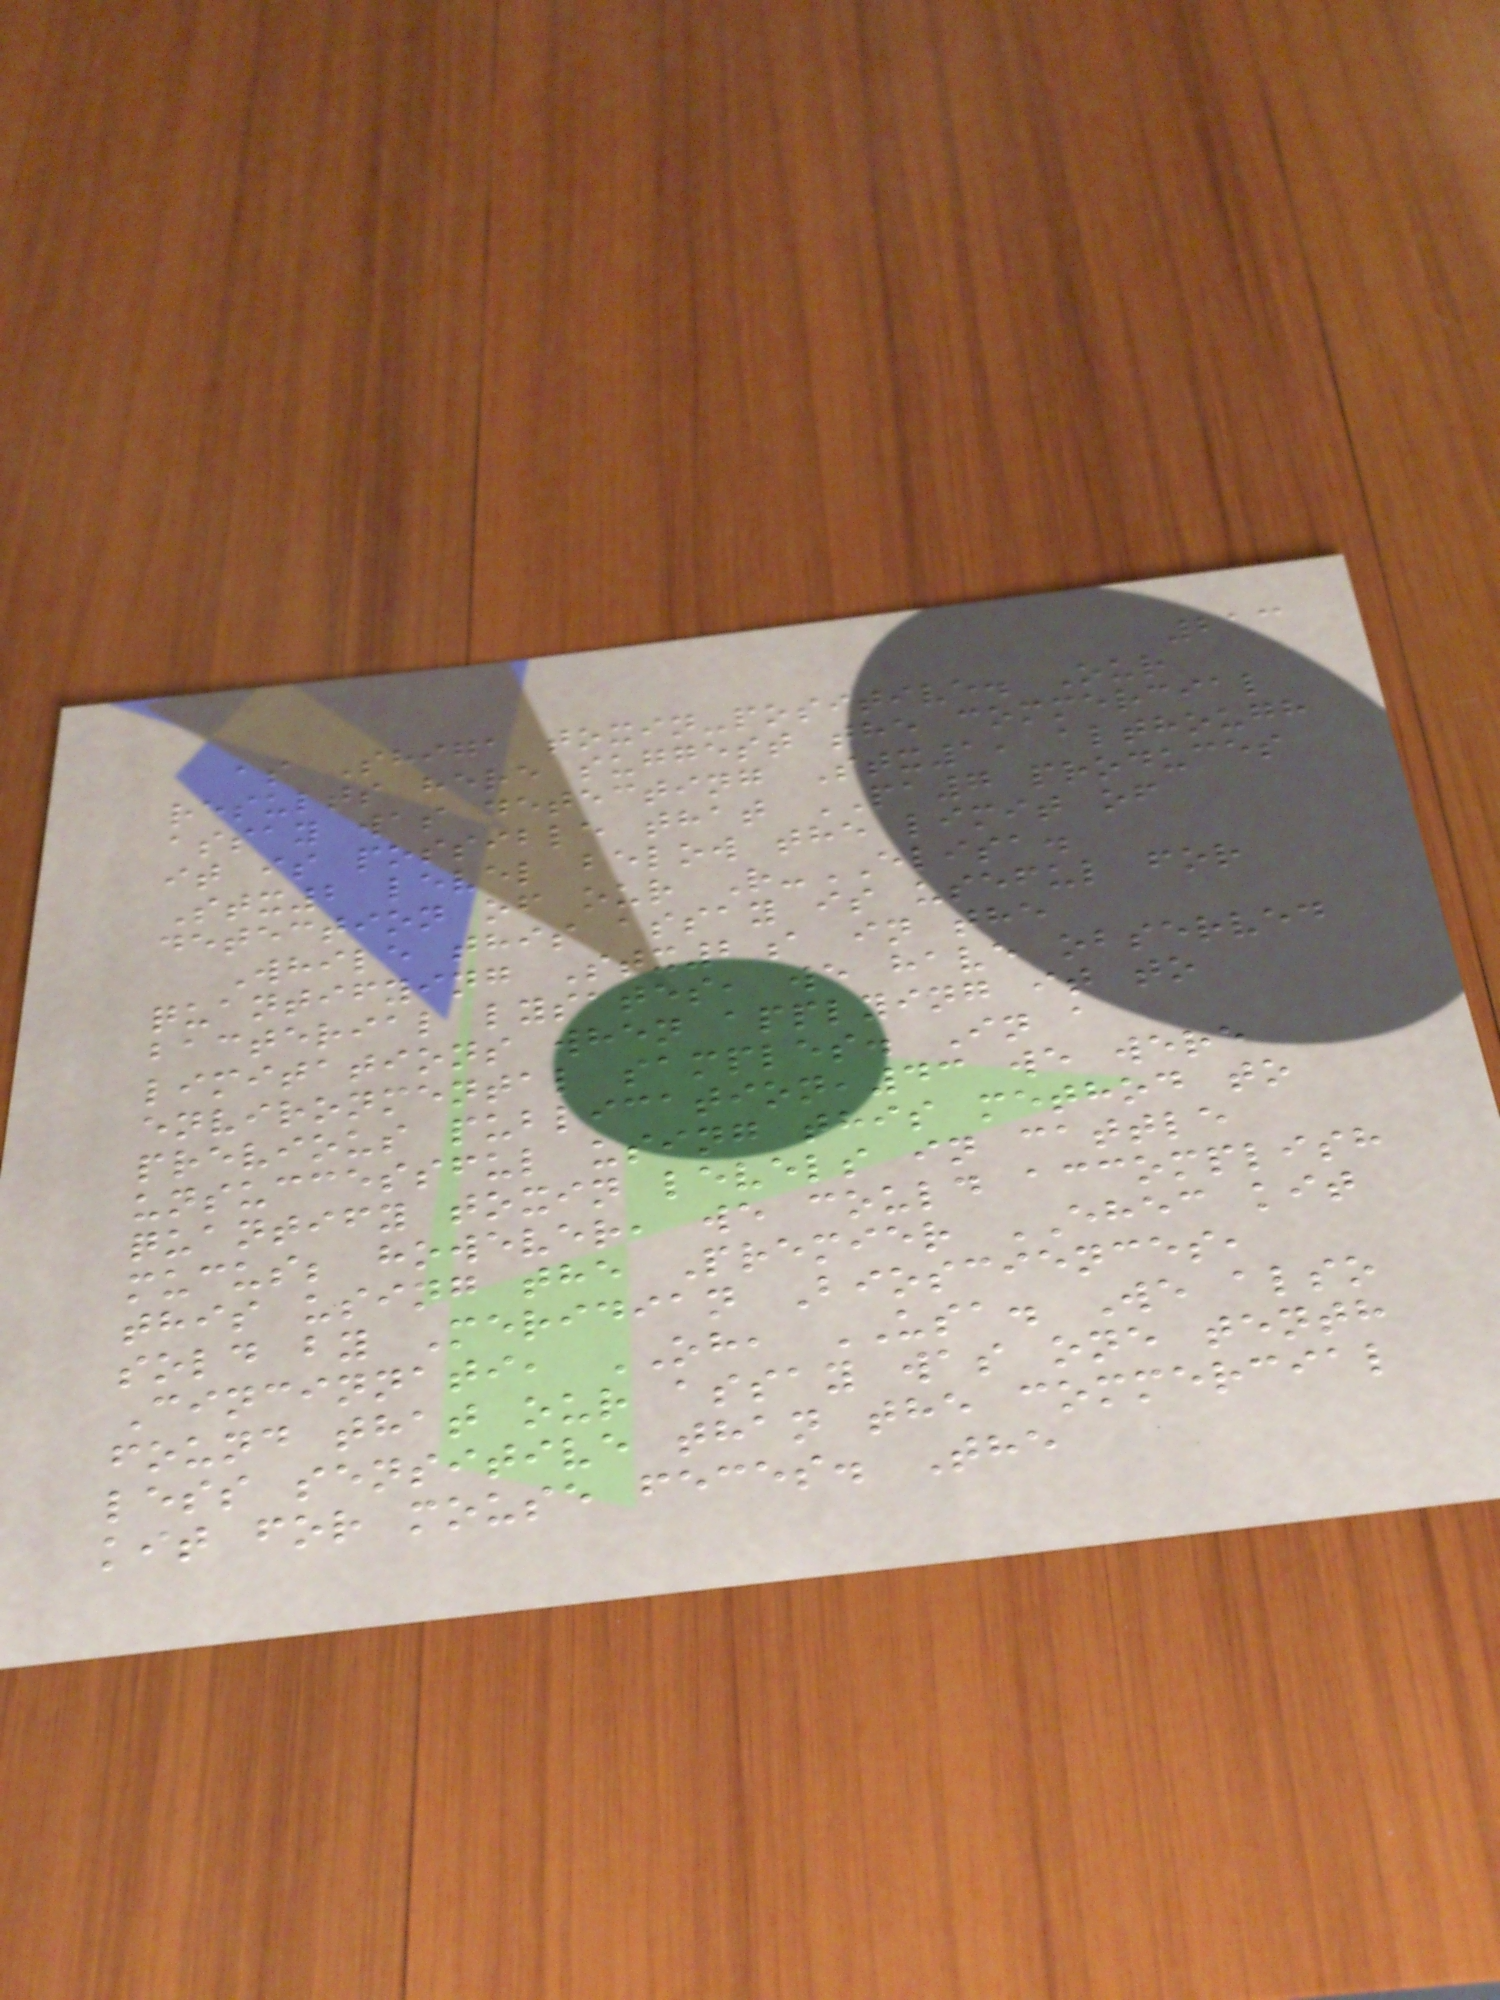213
as Shiga toxin-positive. Our
results here suggest the commercial
assay was detecting Stx1, although
it is possible that PA7 produces
Stx2 level below the limit of
detection of our R-ELISA.
While this assay is useful for
quantifying Stx2a in the
bacterial lysates, we have observed
limitations when applying it to
environmental samples. In a
previous publication,43 we were
unsuccessful using this method to
quantify toxin levels in cattle
mucus; however, we could accomplish
this using the Premier EHEC kit
sold by Meridian Biosciences,
Cincinnati, OH, USA. We also
found that our assay was one tenth
less sensitive than the commercial
kit for mouse feces. The
